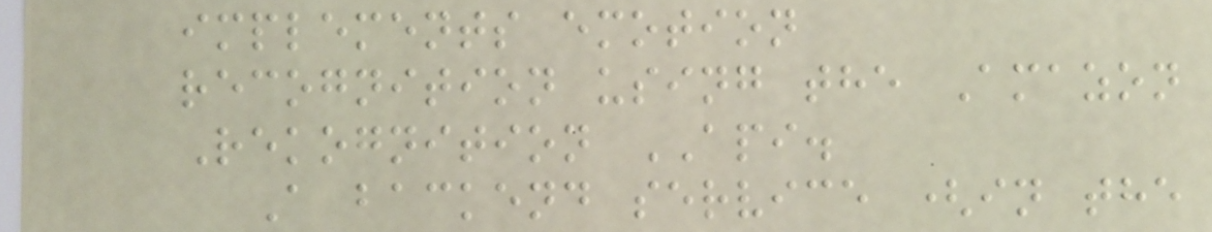implements emotion
recognition using the Amazon
Rekognition API.
A backend service (in the
